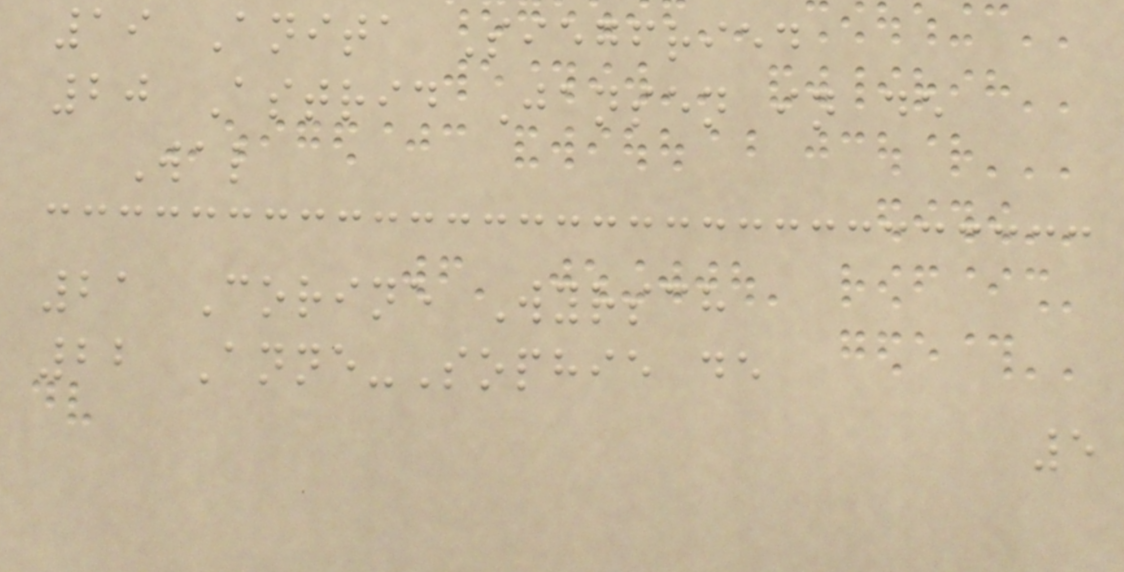19 Anita Siegfried
20 Astrid Jansen in de
Wal
21 Corine Wyrsch
22 Anne-Sophie de
5
